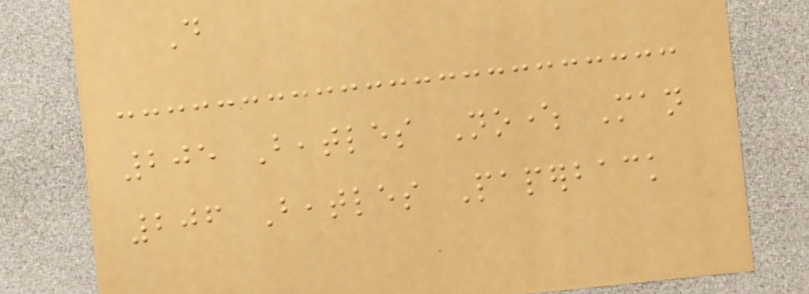Do
205 Beatles Nowhere Man
206 Beatles Paperback
